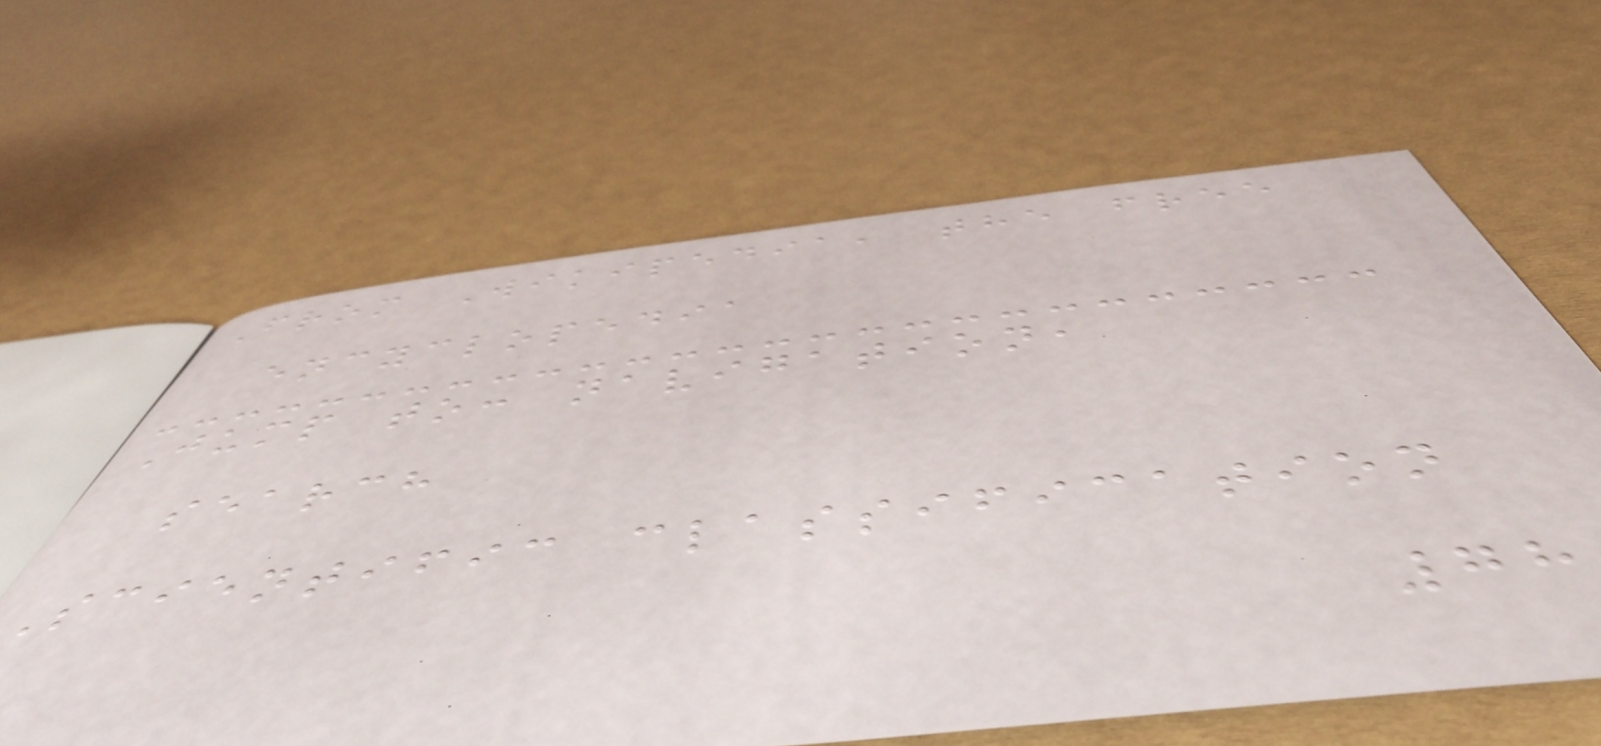From Wikipedia, the free
encyclopedia
Jump to: navigation,
search
Scientific classification
78
